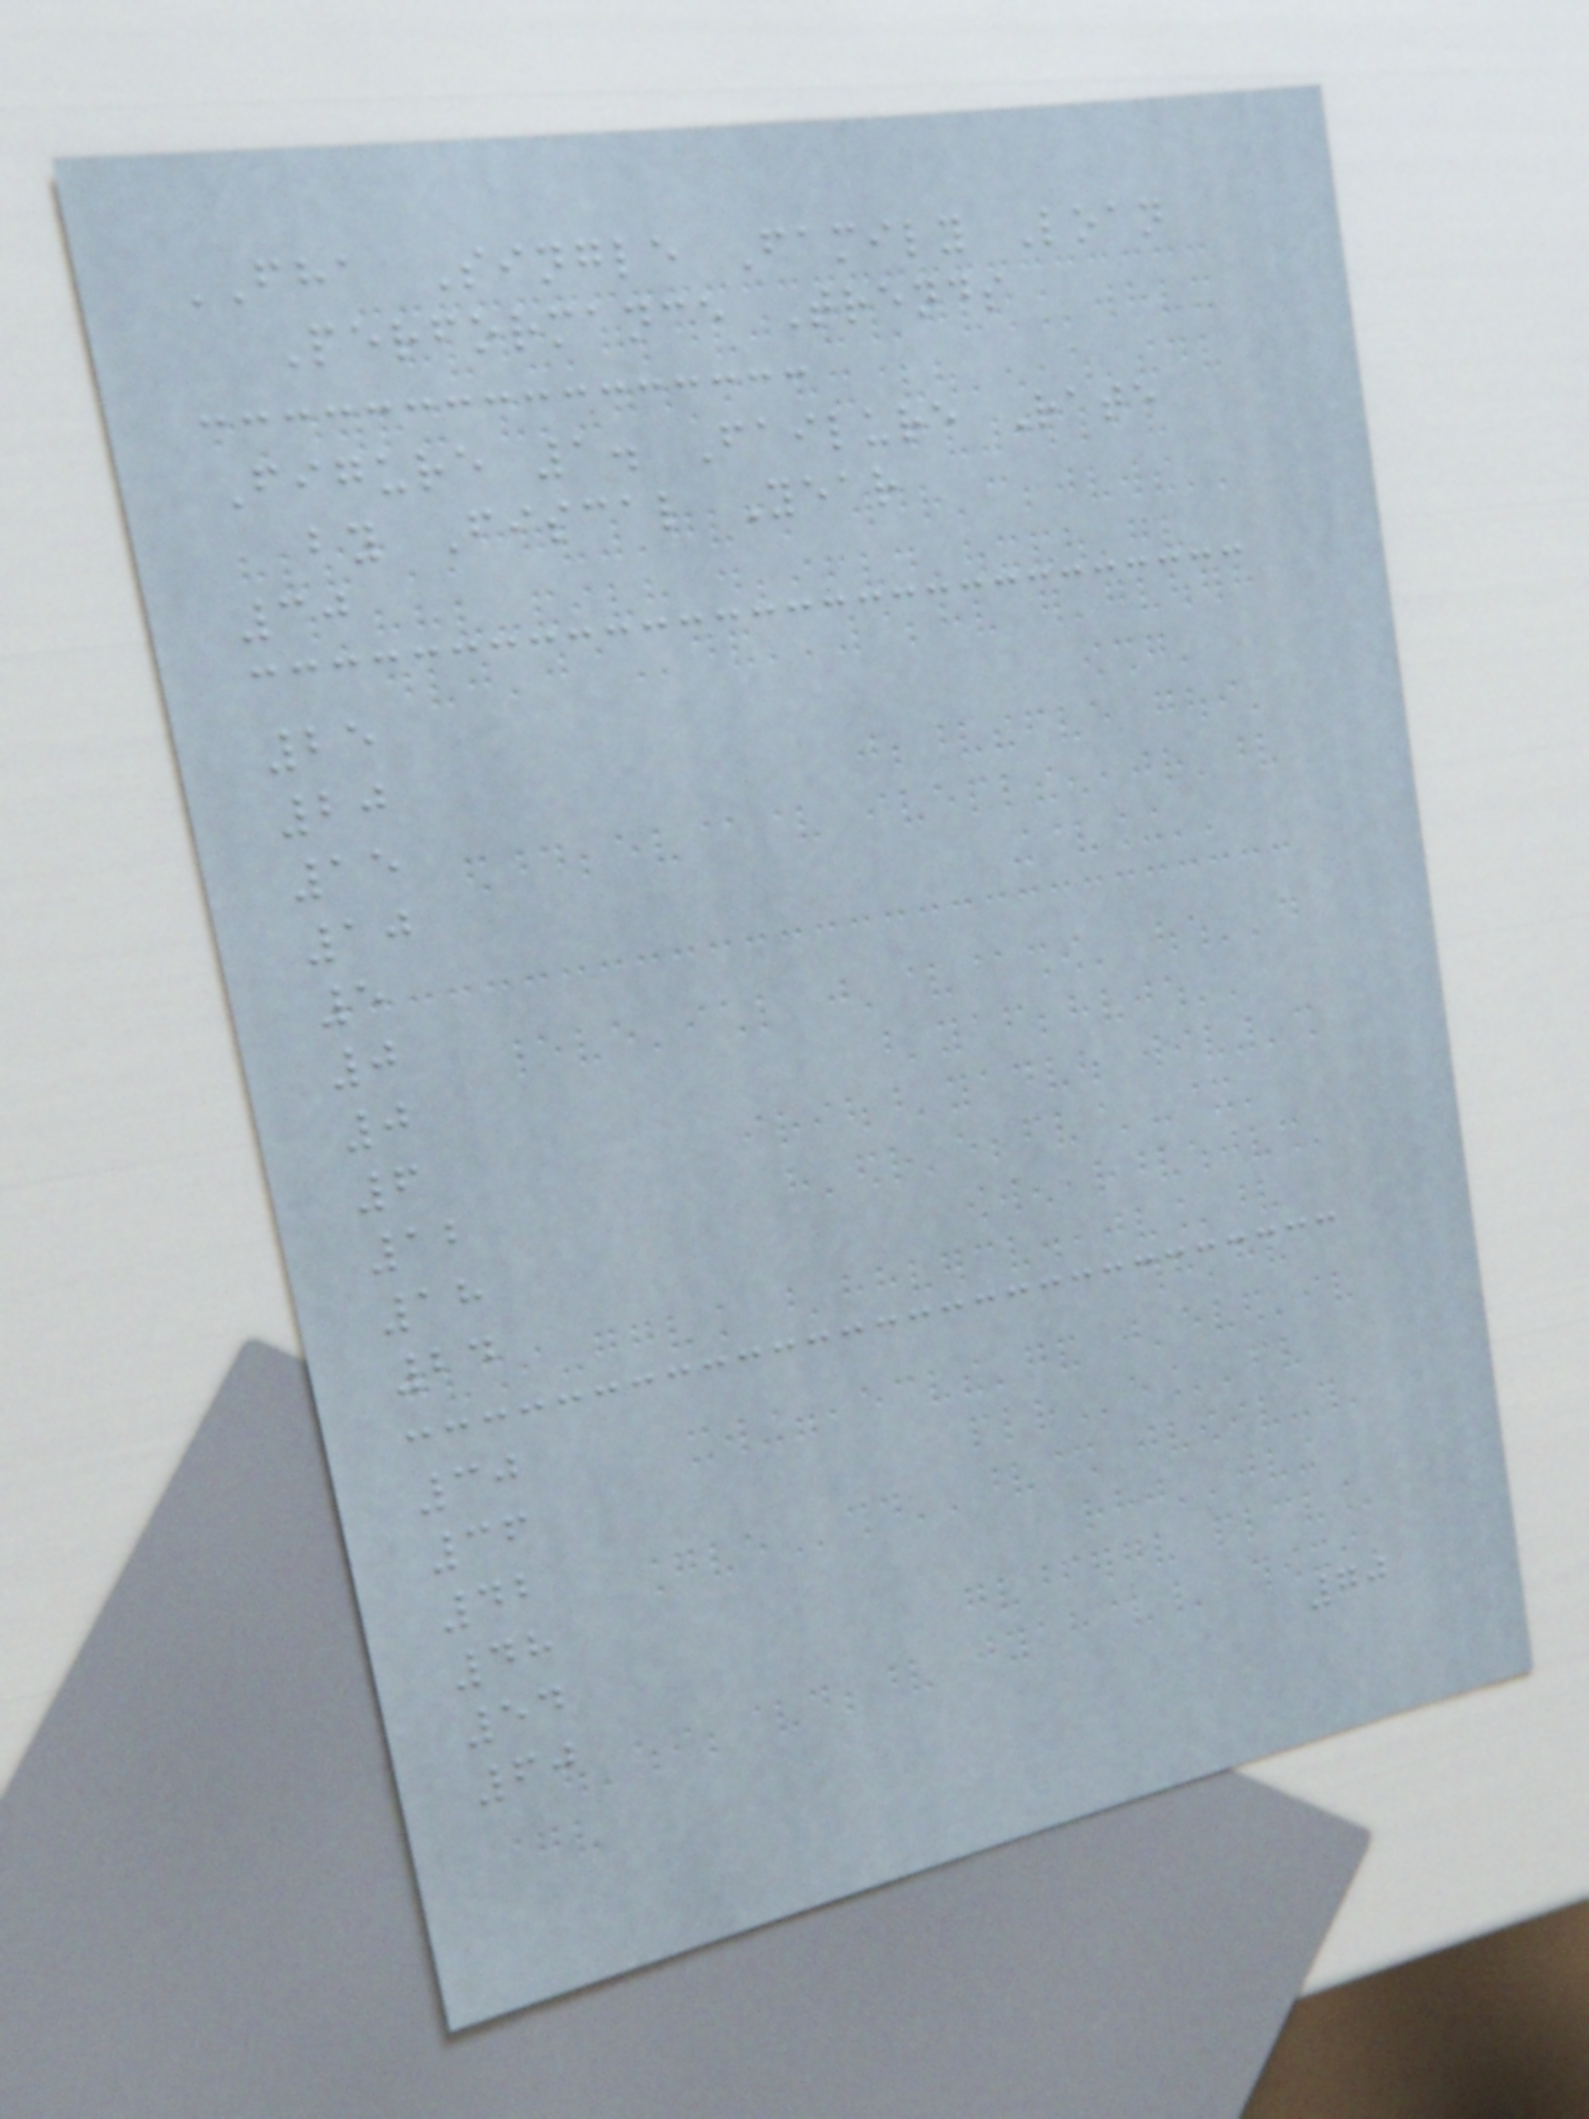FHA Single Family Loan
Performance Trends
Figure 1. Failure Rate
by Fiscal Year
30
25
20
15
10
5
0
0
6
12
18
24
30
36
42
48
54
60
70
